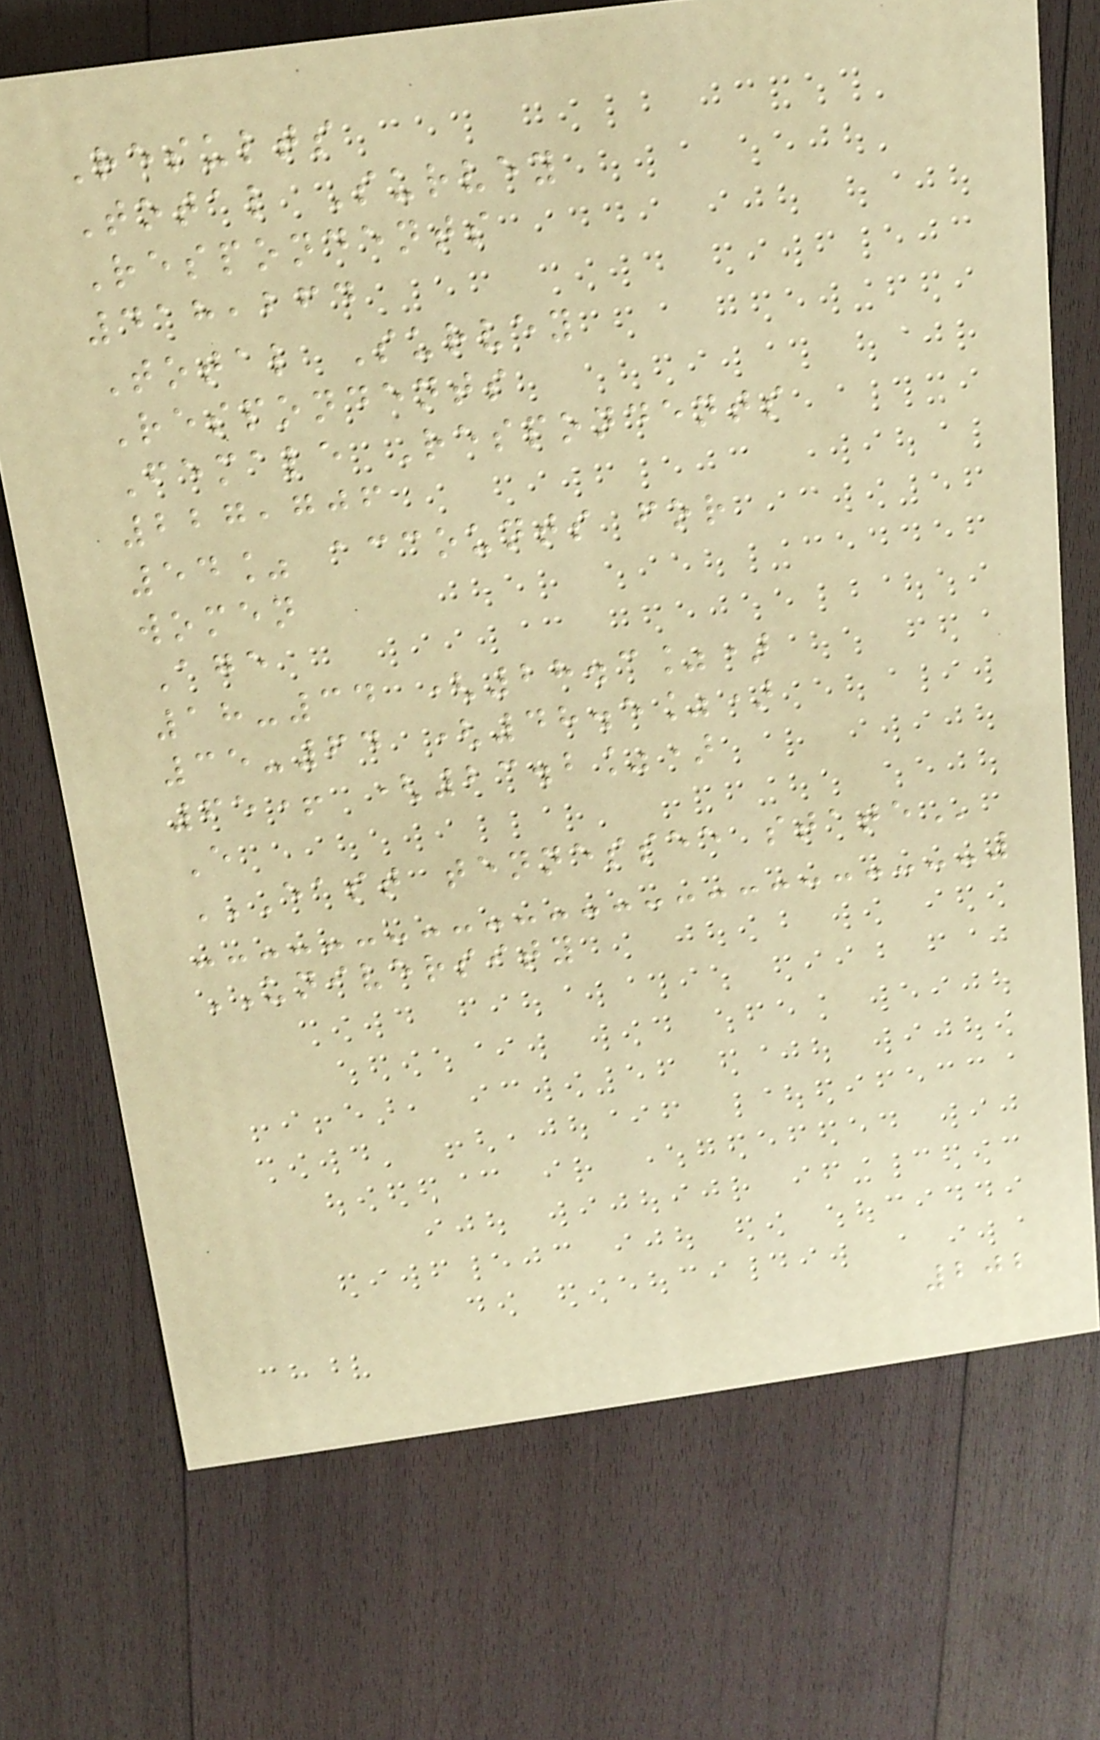Results
Total Survey
Respondents
418,264
Total Survey
Respondents
Female Respondents
227,706
54% accounts for
women
Age
18-34 (28.3%)
35-64 (48.5%)
65+ (23.2%)
E
EAST TENNESSEE STATE
UNIVERSITY
202
